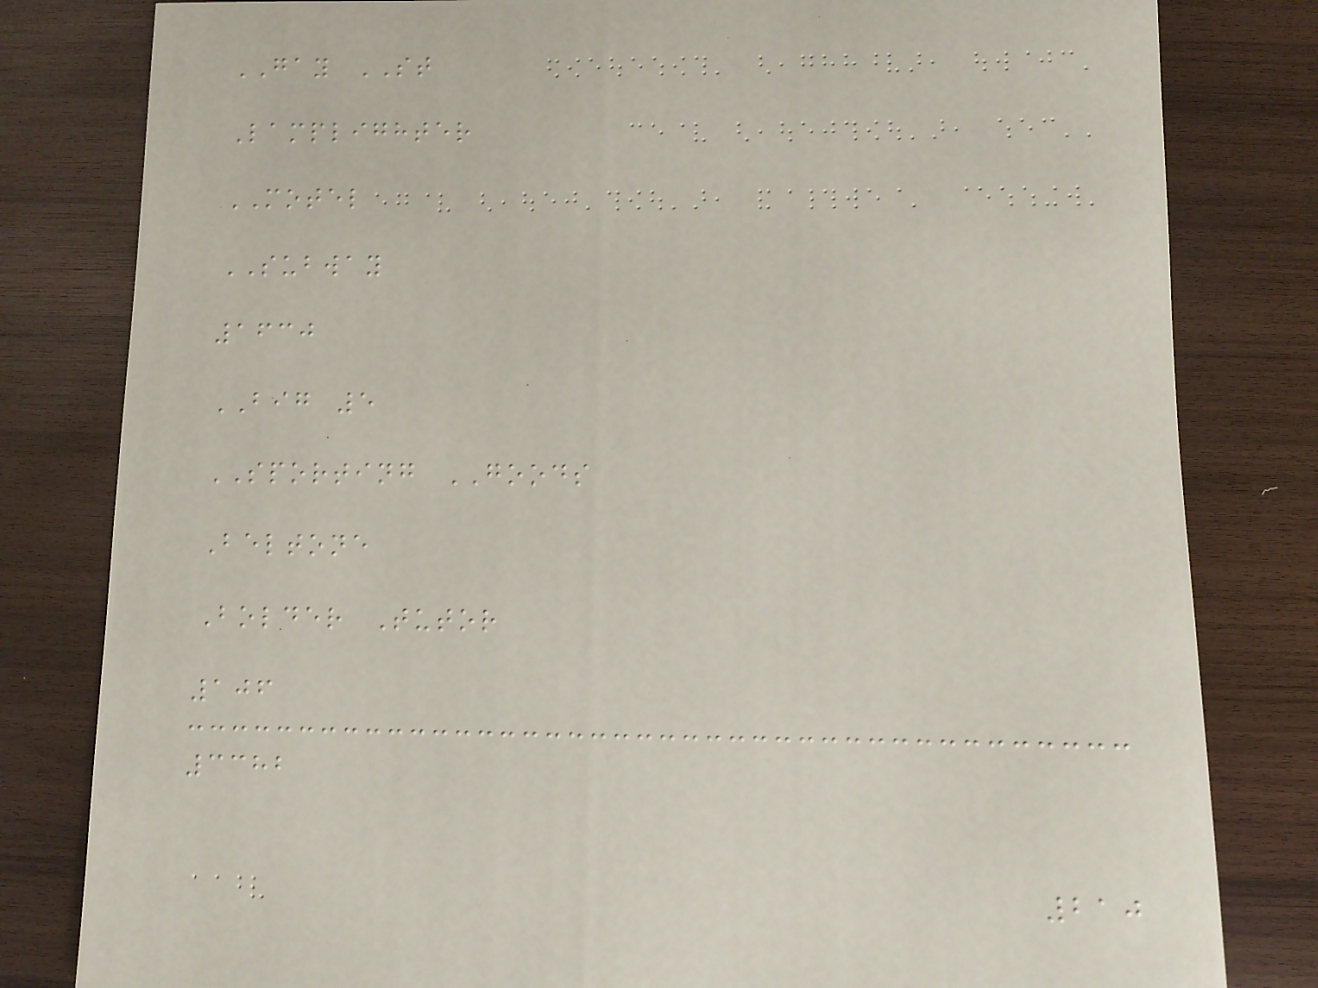GAY ST
Lamplighter
MOTEL
SUBWAY
1630
BIG 5
SPORTING GOODS
Beltone
Bolder Tutor
106
3382
210
